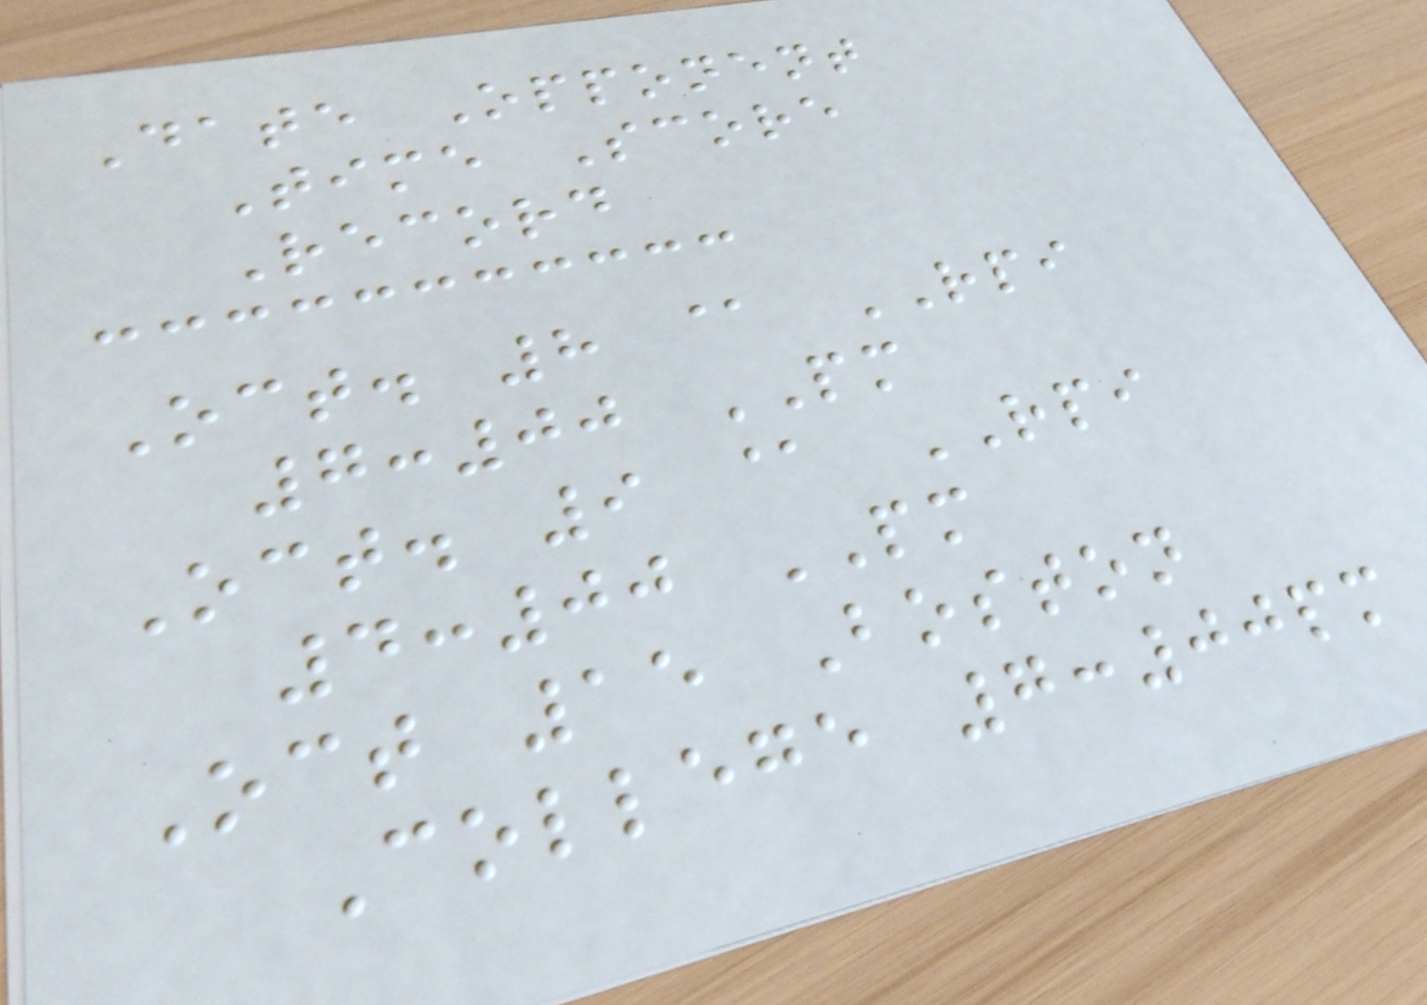Date Opponent
Time Score
Record
Oct. 8 @ RPI
7:00 PM
Oct. 9 @ RPI
4:00 PM
Oct 15 Boston
College 7:00pm
